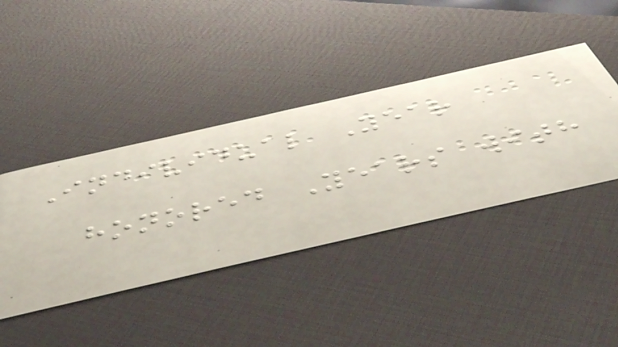Individual Year
honored Years with
